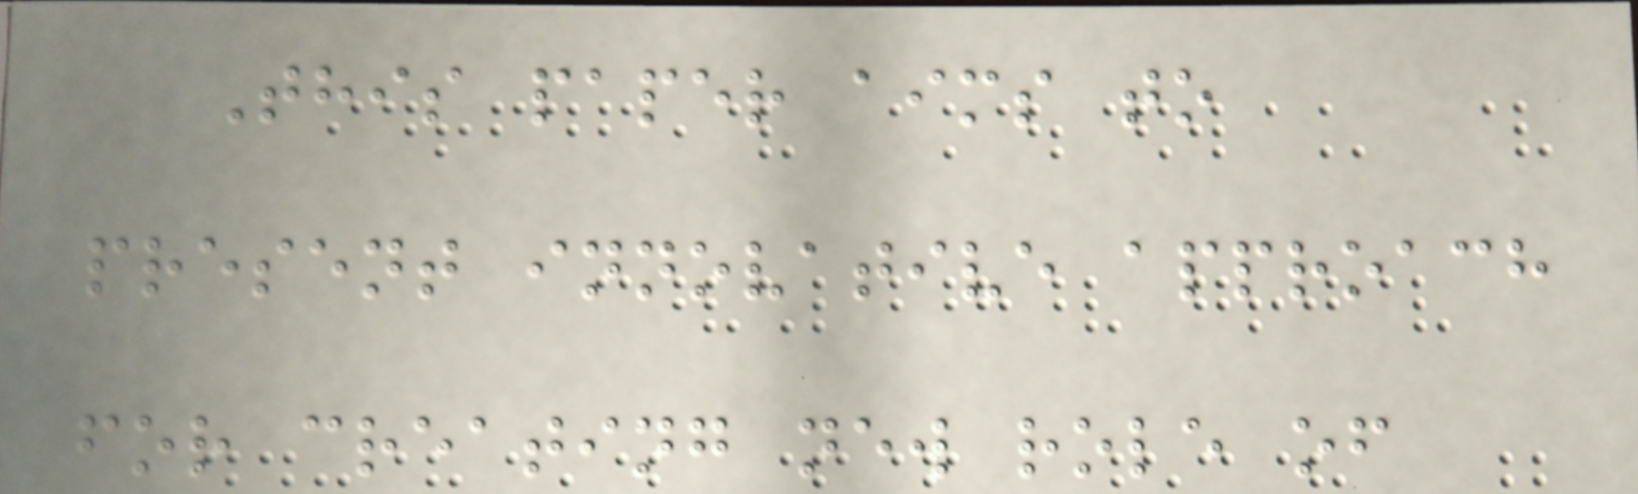This paper aims to
present innovative approach
for creating new role of
